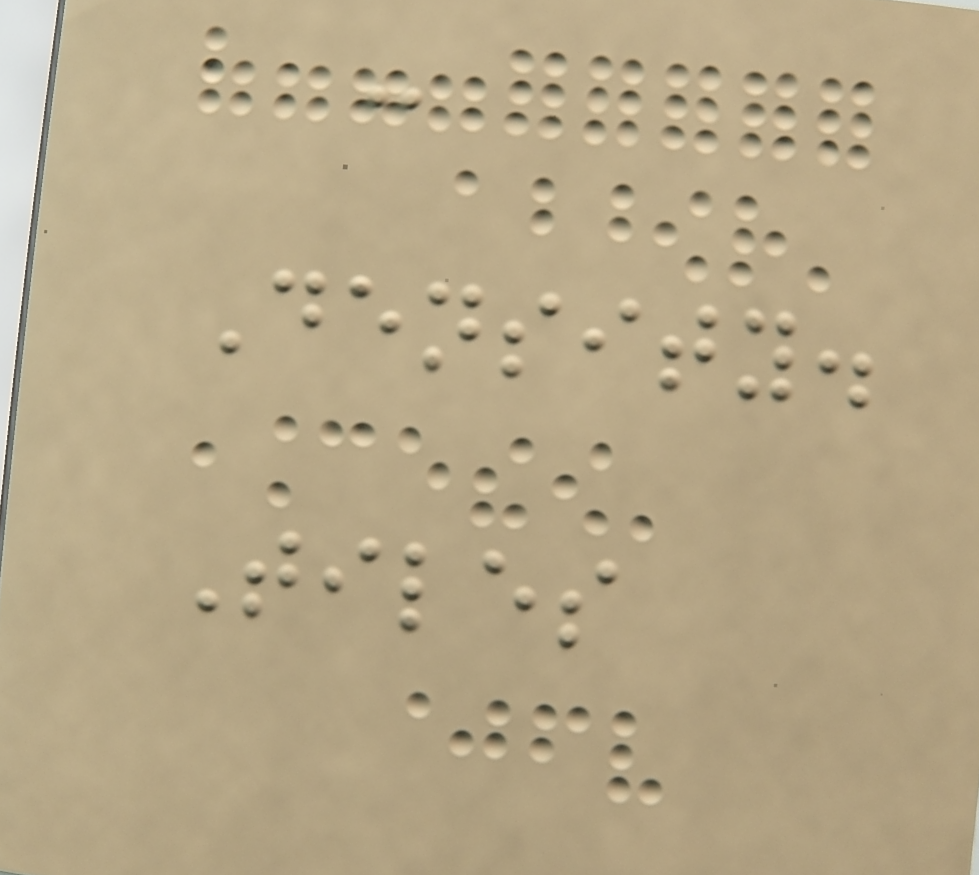-
Density.
Tiles
